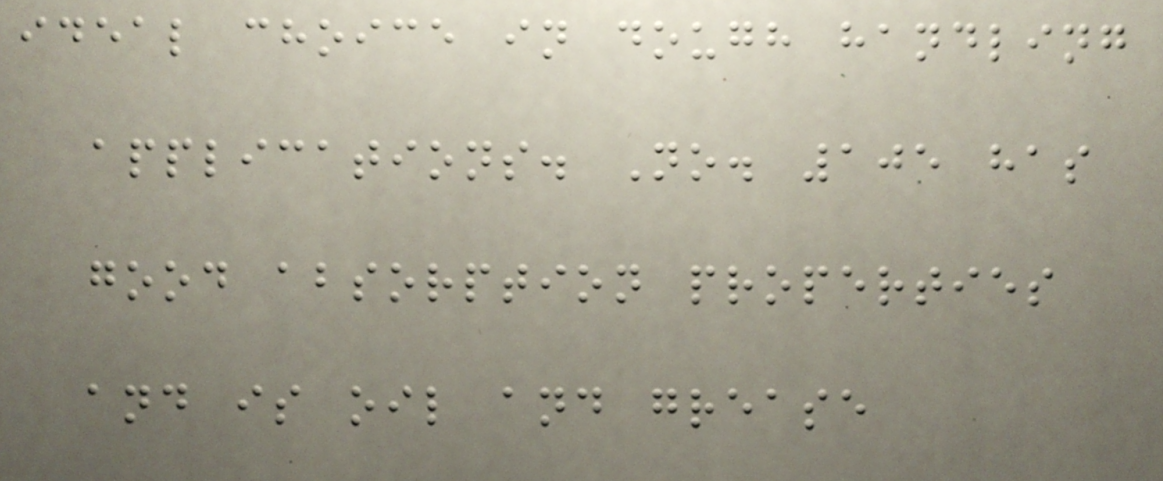ideal choice in dough handling
applications. No. 105 has
good absorption properties
and is oil and grease
